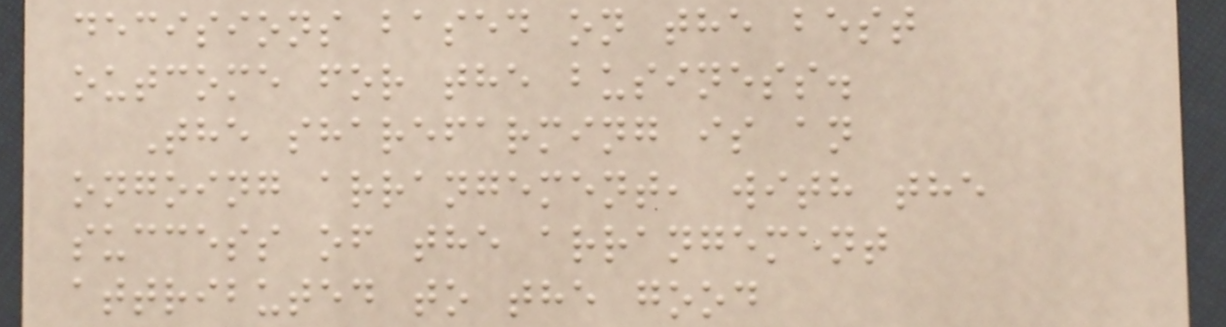decisions based on the best
outcome for the business.
The sharefarming is an
ongoing arrangement, with the
success of the arrangement
attributed to the good
